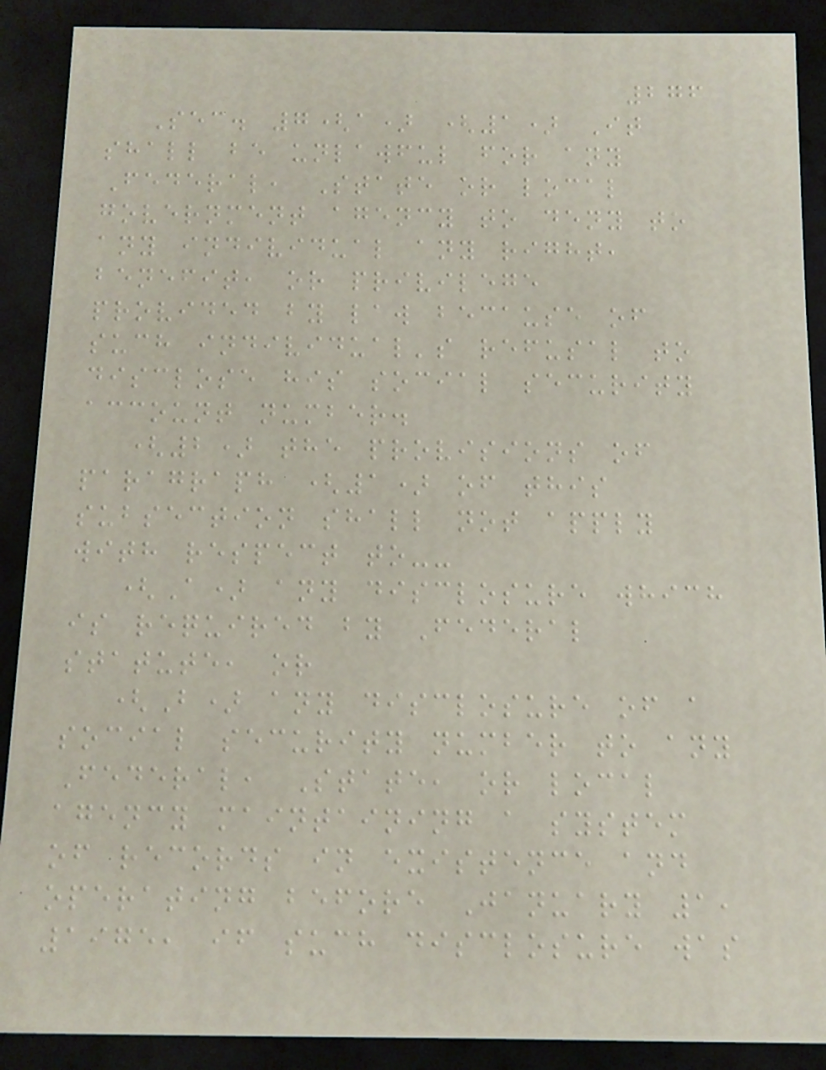276
Sec. 7(a) (1) It
shall be unlawful for any
Federal, State or local
government agency to deny to
any individual any right,
benefit, or privilege
provided by law because of
such individual's refusal to
disclose his social security
account number.
(2) the provisions of
paragraph (1) of this
subsection shall not apply
with respect to--
(A) any disclosure which
is required by Federal
statute, or
(B) any disclosure of a
social security number to any
Federal, State, or local
agency maintaining a system
of records in existence and
operating before January 1,
1975, if such disclosure was
